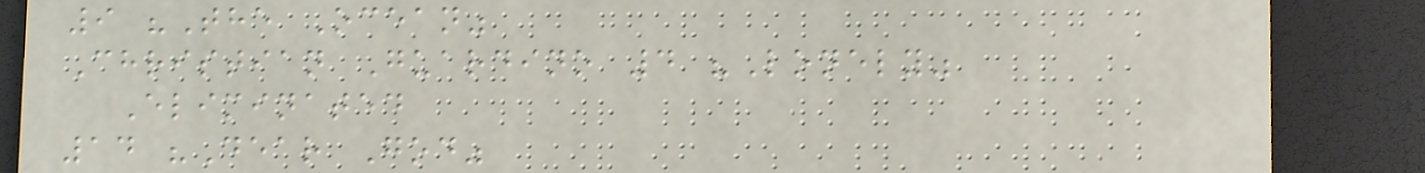9 "The Ocean"
Christian Guardino 4 "Lonely"
Eliminated
14 "Dear God"
